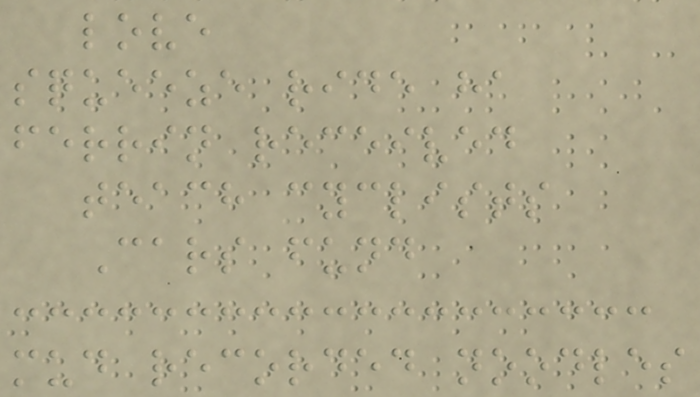love
squeeze ride ha
ferrin received
teach cyclists
Cars fund
mud recorded noodles
